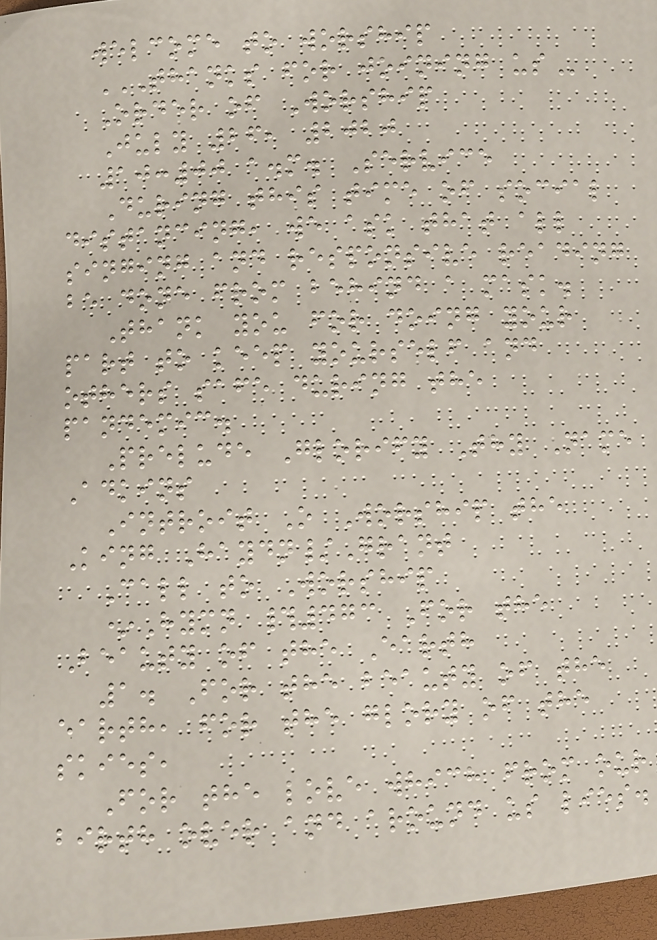welcome to worship
THANKS FOR JOINING US
Order of Worship
July 26, 2020
10:00 a.m. Service
During this time of social
distancing, we ask that all
singing and responsive reading
be done from behind a mask.
Thank you for doing your
part to keep yourself and
others safe during the
pandemic.
Prelude Glorify Thy Name
Adkins
Introit O Worship the
King Haydn/Grant
Call to Worship
*Hymn #473 For the
Beauty of the Earth
1. For the beauty of the
earth, for the glory of the
skies,
For the love which from our
birth over and around us lies.
